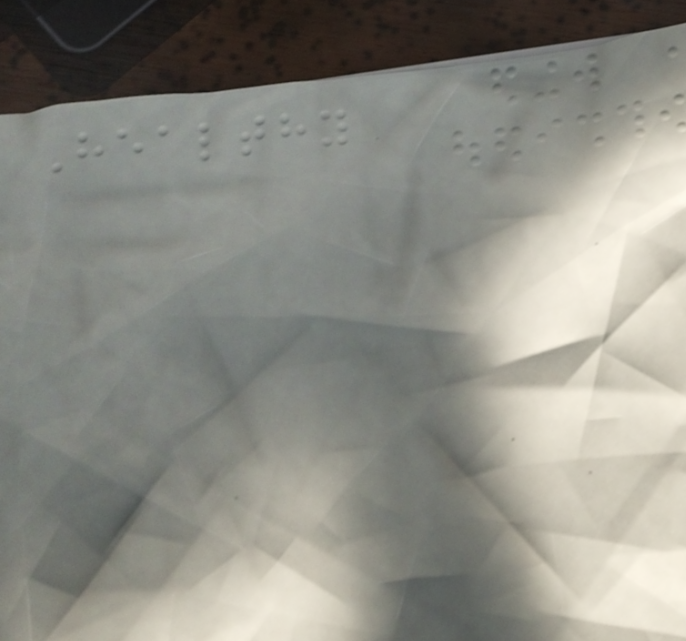Healthy
